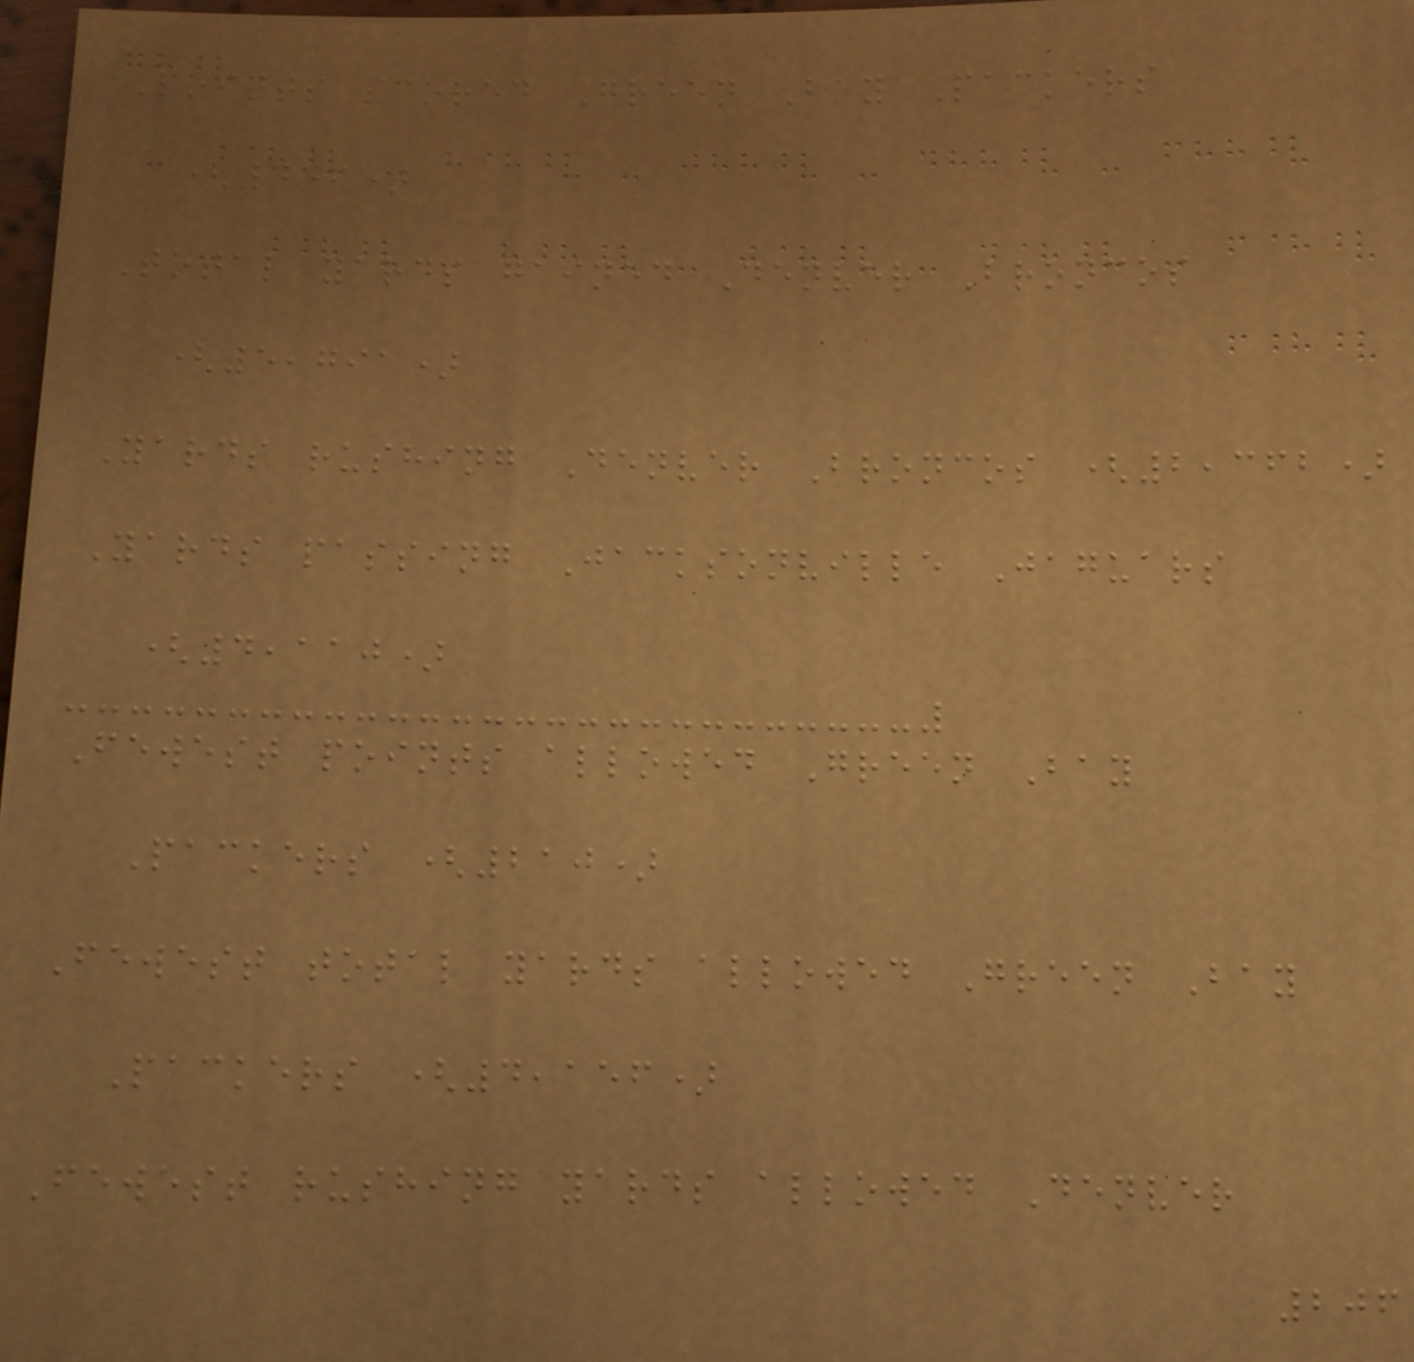Points scored Green Bay Packers
(456)
Total yards gained Denver Broncos
(5,791)
Yards rushing Denver Broncos (2,362)
Yards passing Jacksonville Jaguars
(4,110)
Fewest points allowed Green Bay
Packers (210)
Fewest total yards allowed Green Bay
Packers (4,156)
Fewest rushing yards allowed Denver
206
